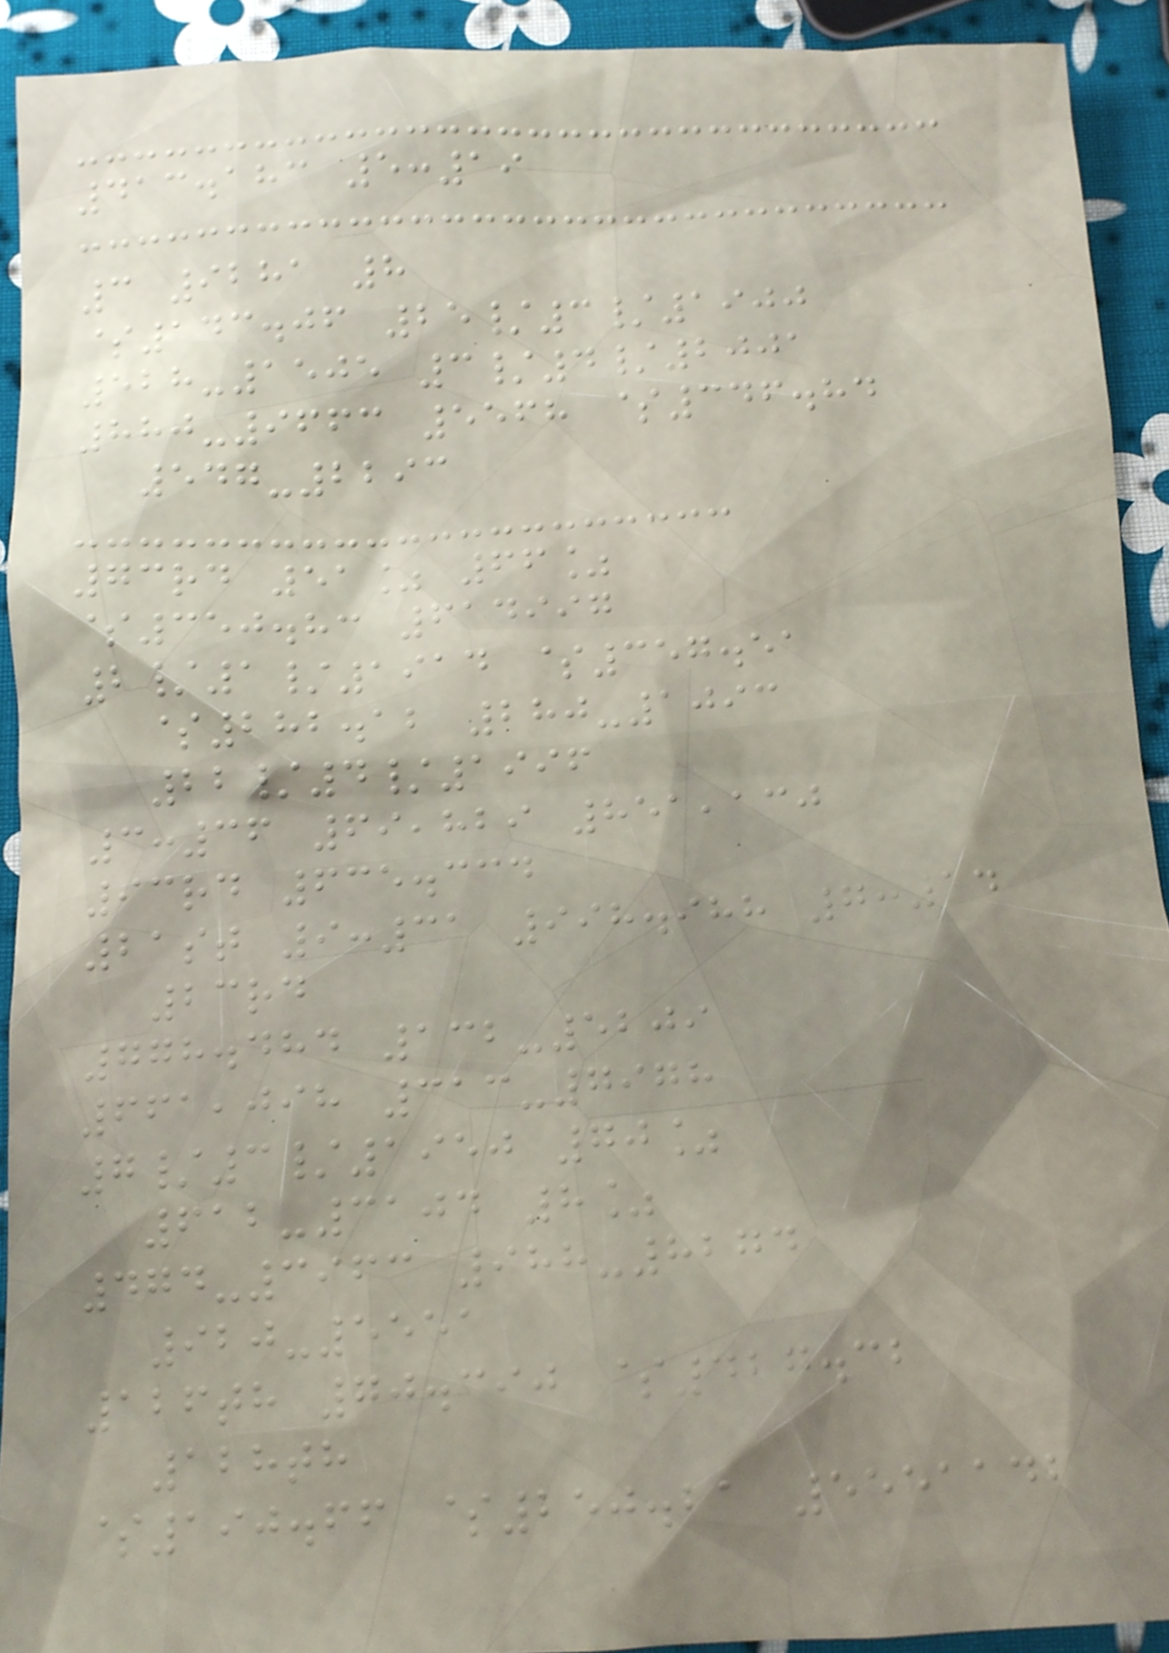413.183 5:19
3 9281 8
$143.06 25/3/1900
528-1505 3/4/2001
880-9663 5568 $346.84
547-2293
73rd 51% 66%
$350.83 614997
2/1/1914 $357.51
$282.12 280-1093
22/4/1996
3:36 69,829 851,130
93rd 635.334
21st 9:31 998.988 7:14
23rd
778.484 132-5209
661,098 313-7978
7/3/1950 70%
612-3104 8%
474-3963 988-8274
920-5551
126th 70.390 $427.32
128th
$190.66 $250.21 5551142
